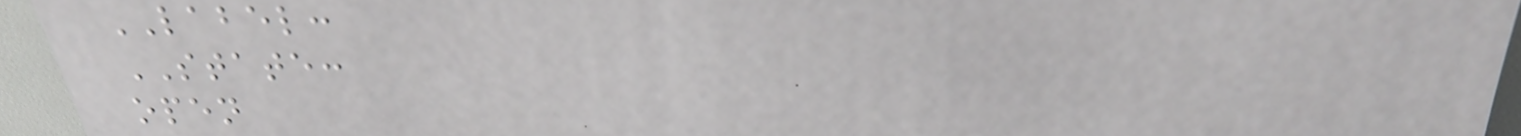LABEL:
STATE:
open
